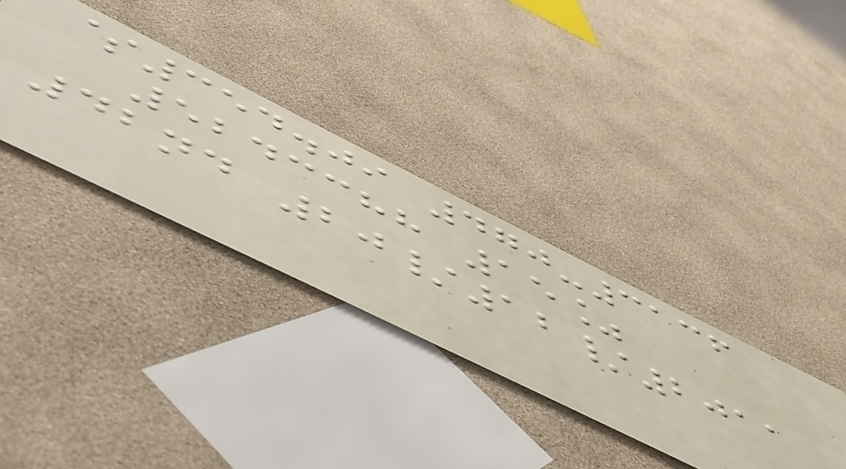$354.09 470-3136
5243388 15%
42nd 20/12/2011
